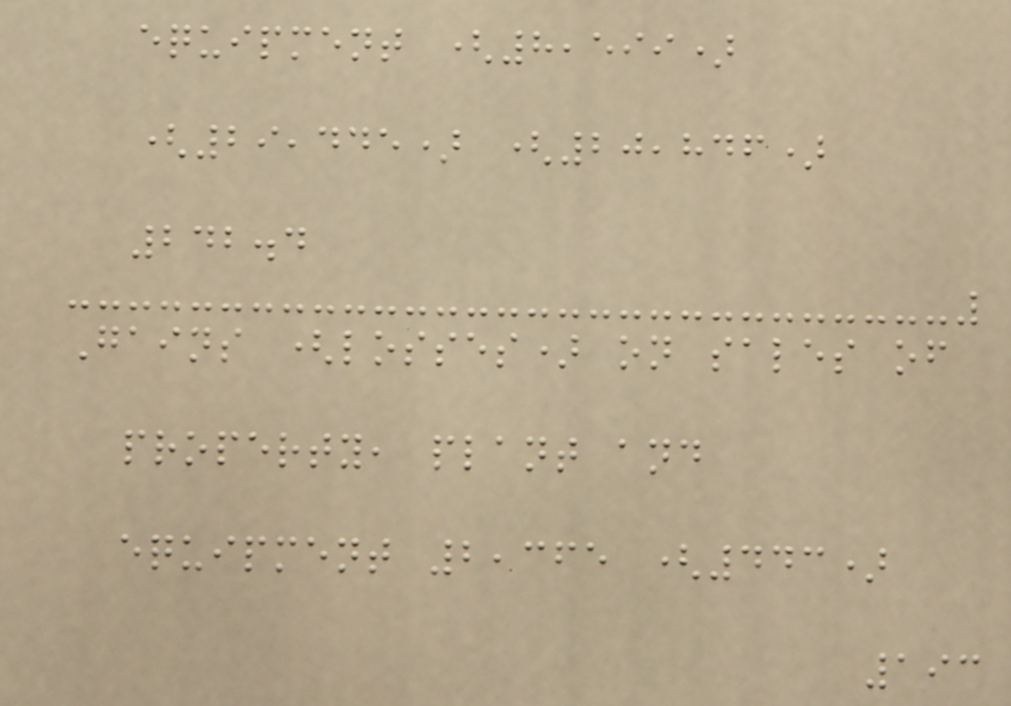equipment (8,599)
(29,445) (20,846)
242.4
Gains (losses) on sales of
property, plant and
equipment 2,365 (443)
193
